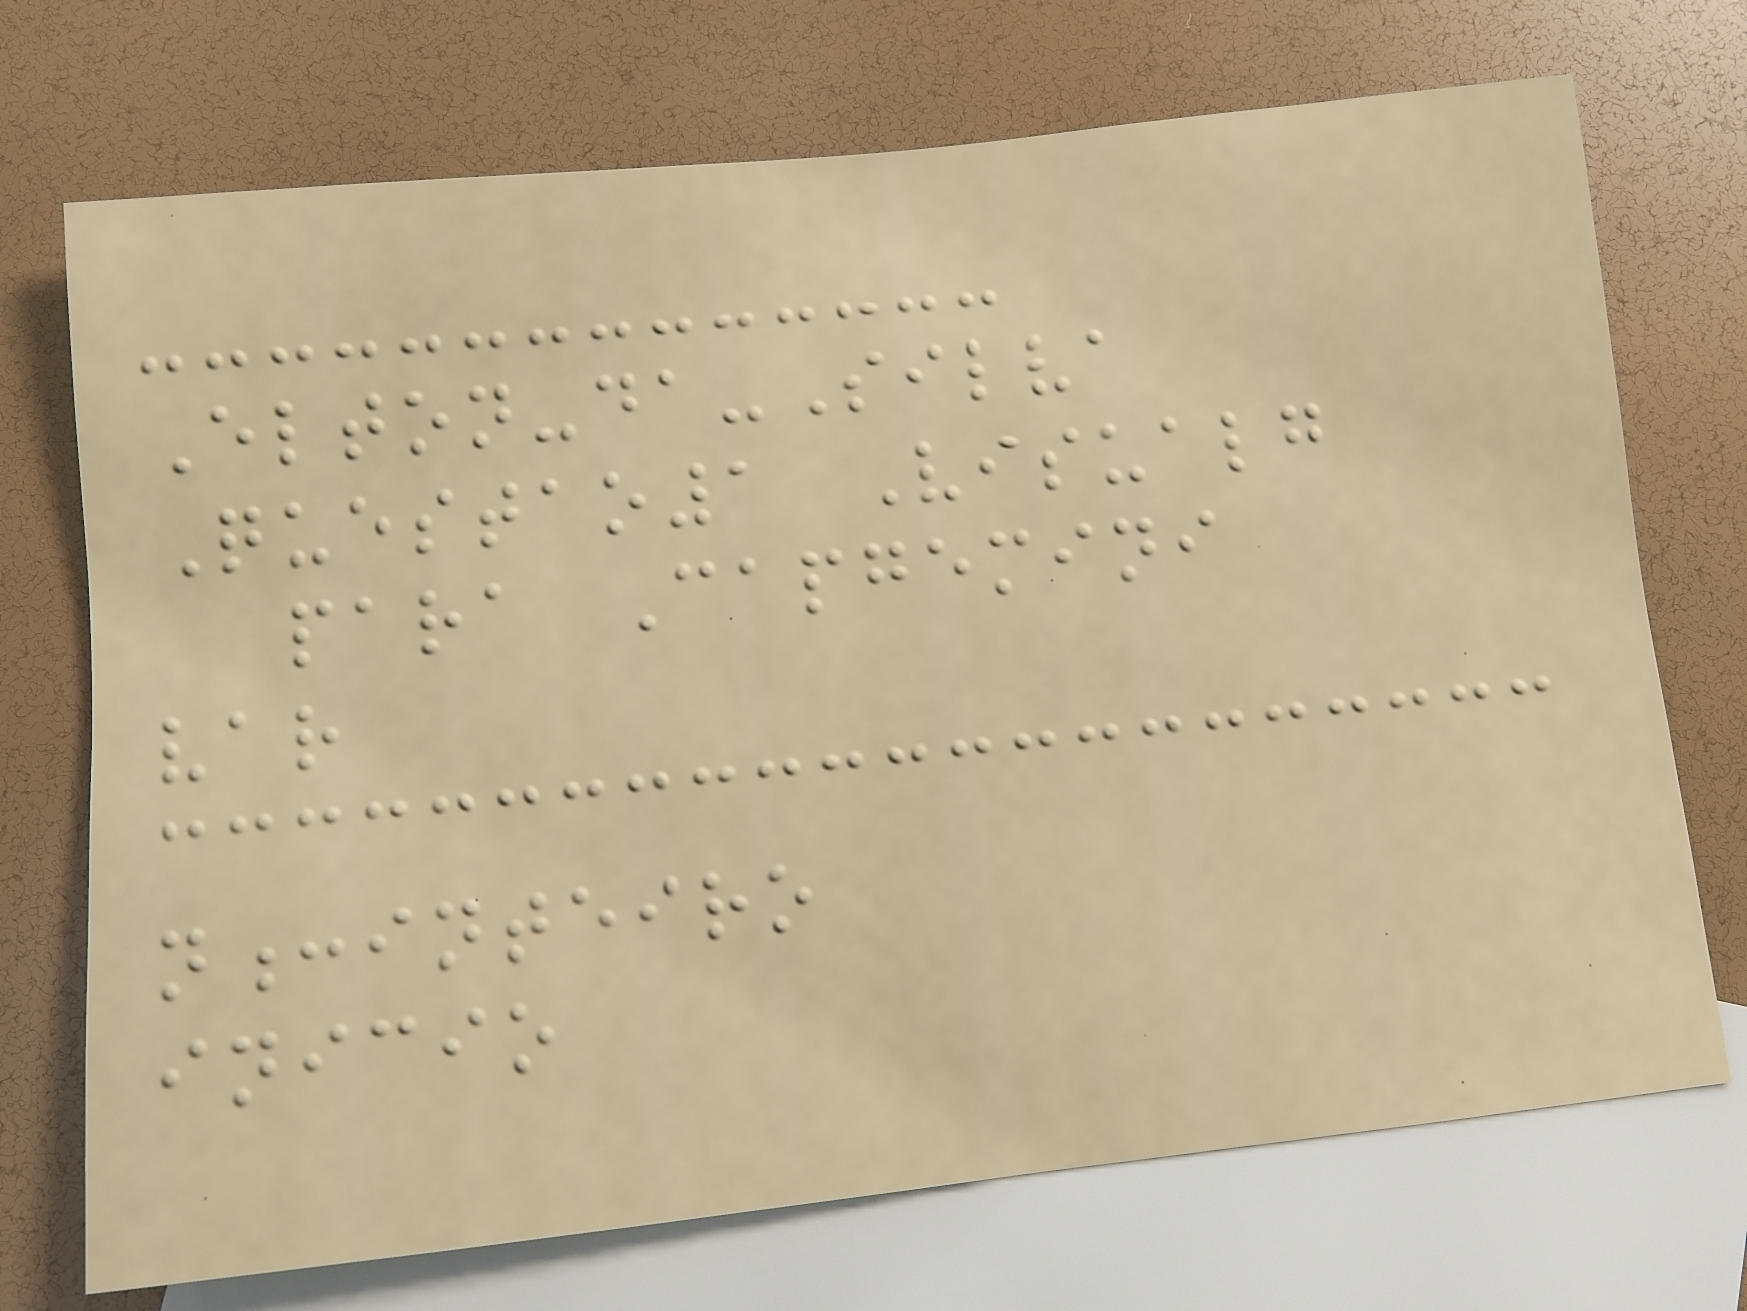Elton-da-Silva
Questao1 Visualg
para Capgemini
var
n:inteiro
inicio
